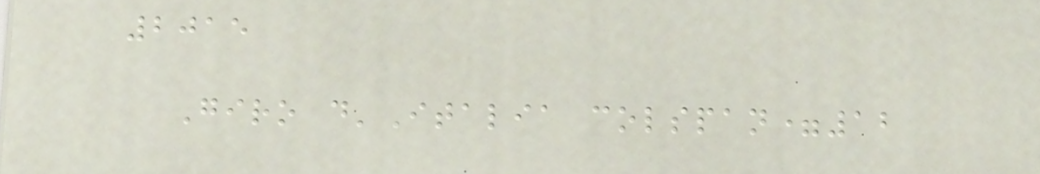2015
Giro d'Italia colspan=12
